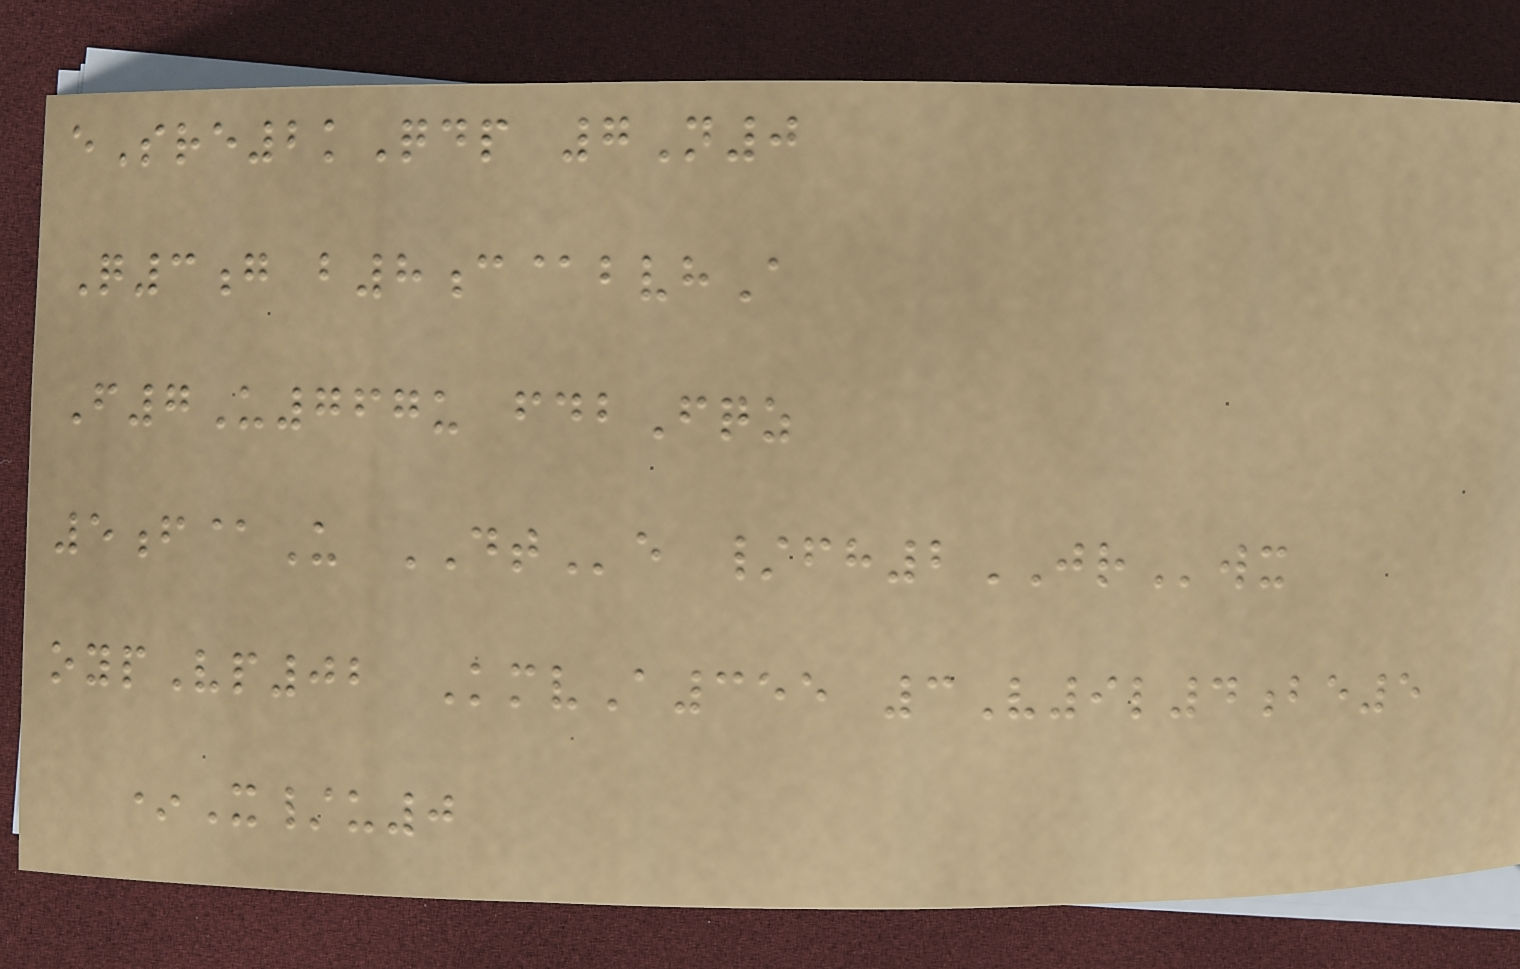eSre2kQdp 7N0
Q3g b8c@bvhA
F7U767u fdbFqz
5f@U DTe /fh2JRwx
oypVp02 KmvA355 3V9l4be5
*X/u0
